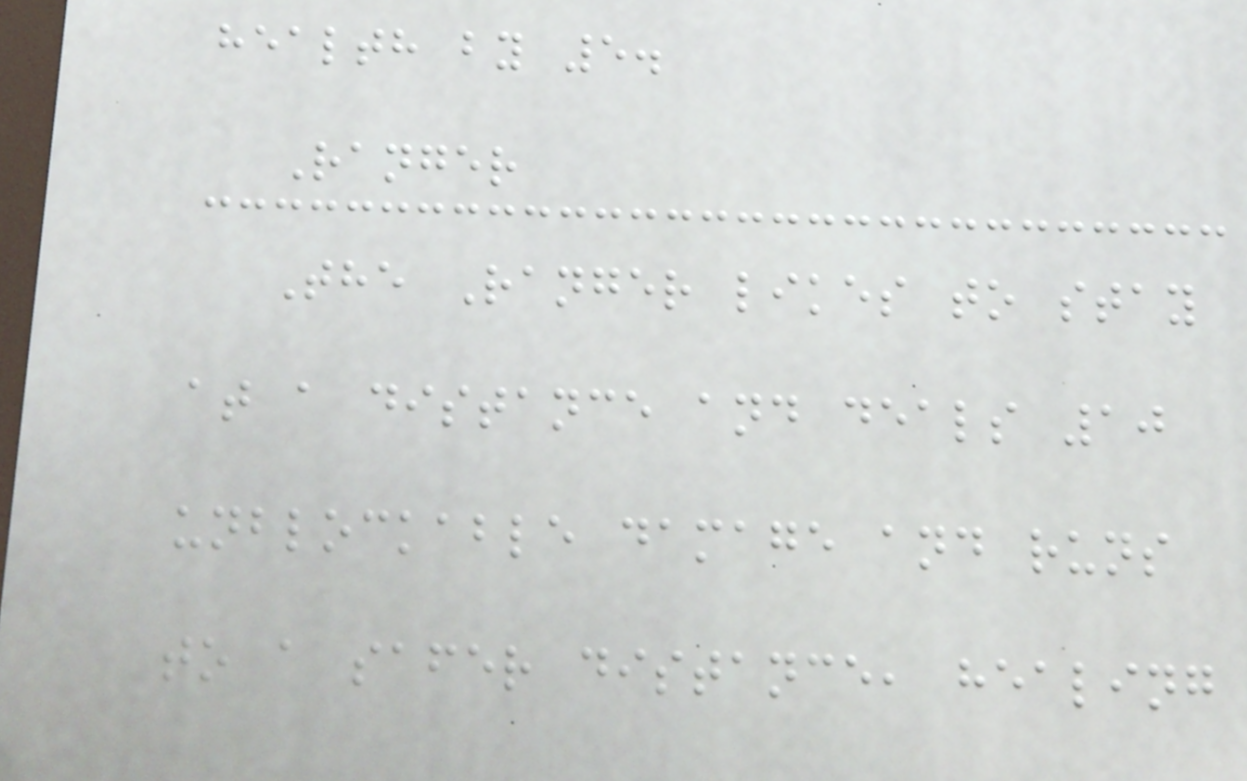health by 5.
Ranger
The Ranger likes to stay
at a distance and deals 10
unblockable damage and runs
to a safer distance, healing
